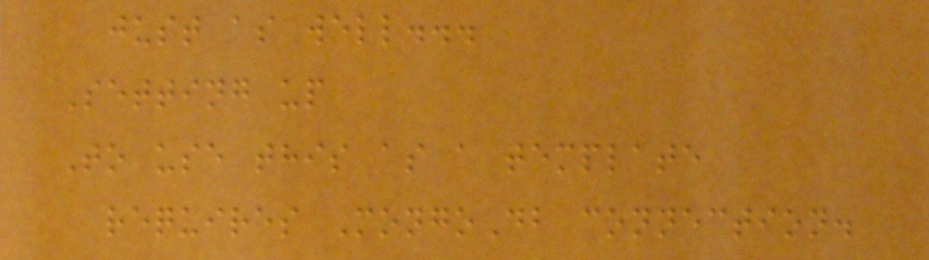just as well...
Setting up
To use this as a template
requires MongoDb connection.
